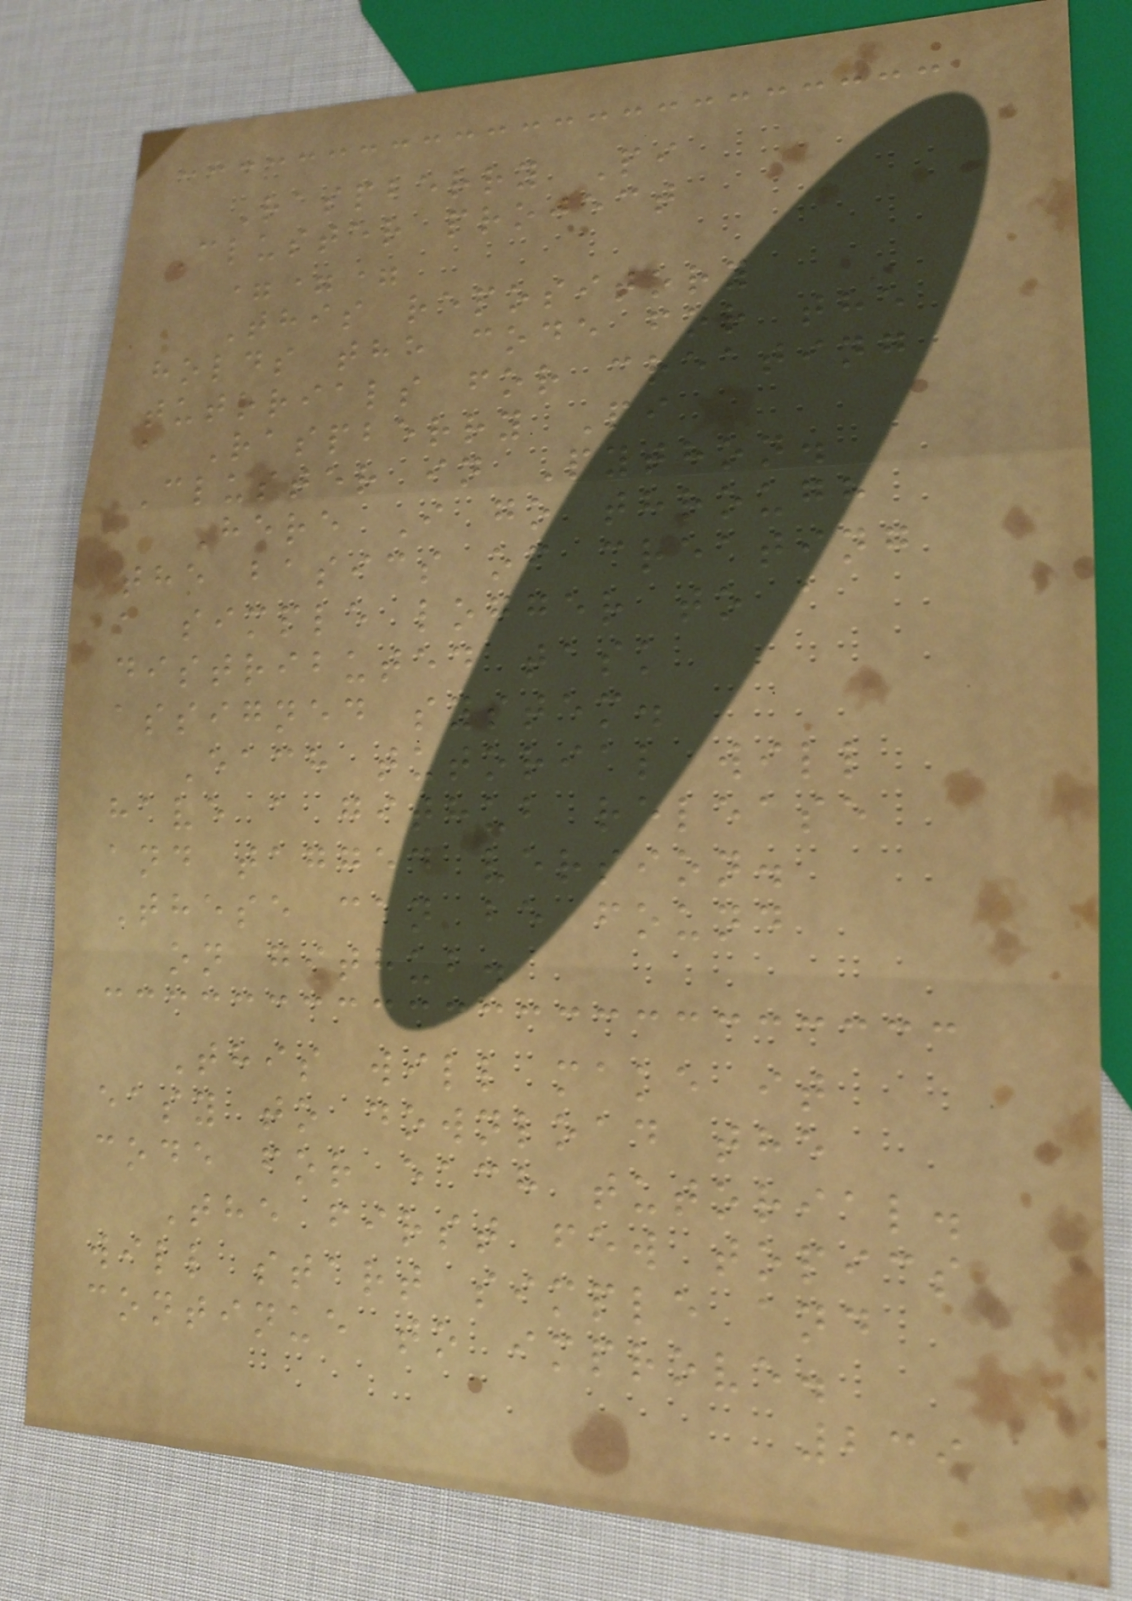Raspberry Pi
Cluster project
===
This repository
holds the code for the
tutorials for creating
a Raspberry Pi
Cluster in Python.
Here I go through
the basics of creating
a simple logger to a
distributed task
assigned system.
Each tutorial will
have a github release
and tagged version.
These can be found
on github.
This will make it
easy to download the
code for each tutorial.
The first few topics
will start simple and
continue to improve.
239
